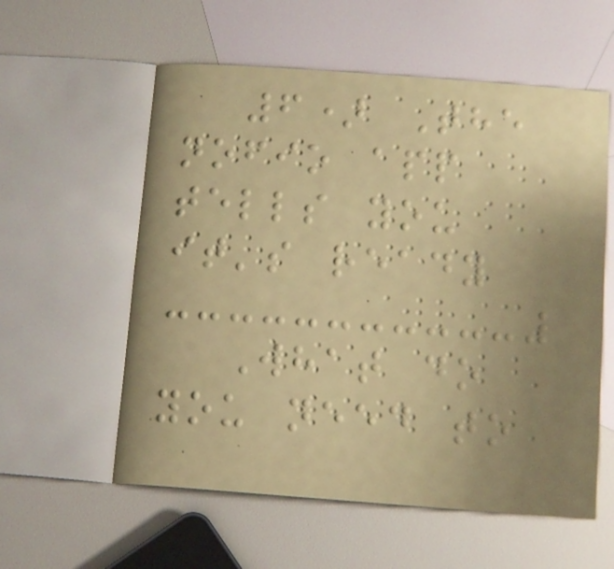6) The
nofio app
tells you
it's ready
What do
you need to
